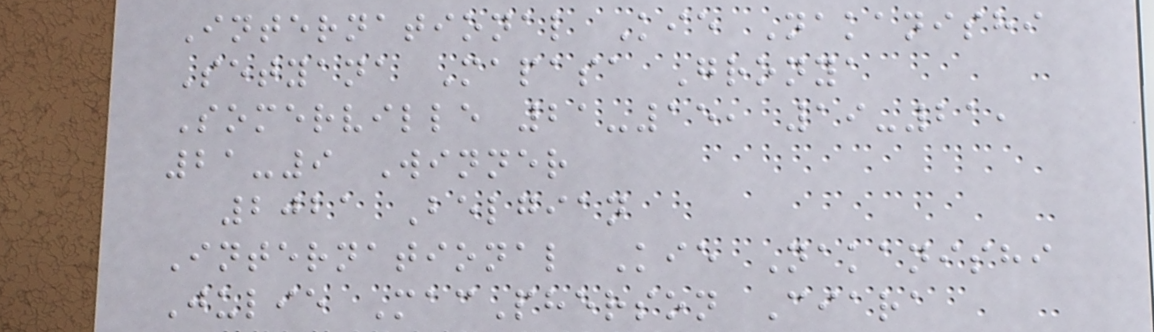International Kie Nakanishi
Setyana Mapasa Gronya
Somerville 21-15, 19-21,
21-9 Winner
2021 Belgian
International Kie Nakanishi
Julie MacPherson Ciara
